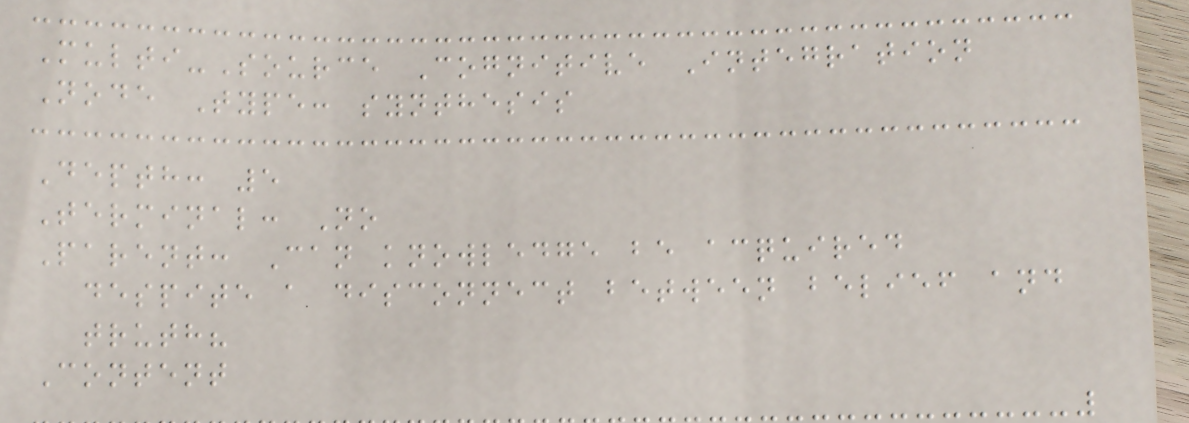Multi-Source Cognitive Integration
Node Type: synthesis
Depth: 5
Terminal: No
Parent: Can knowledge be acquired
despite a disconnect between belief and
truth?
Content
